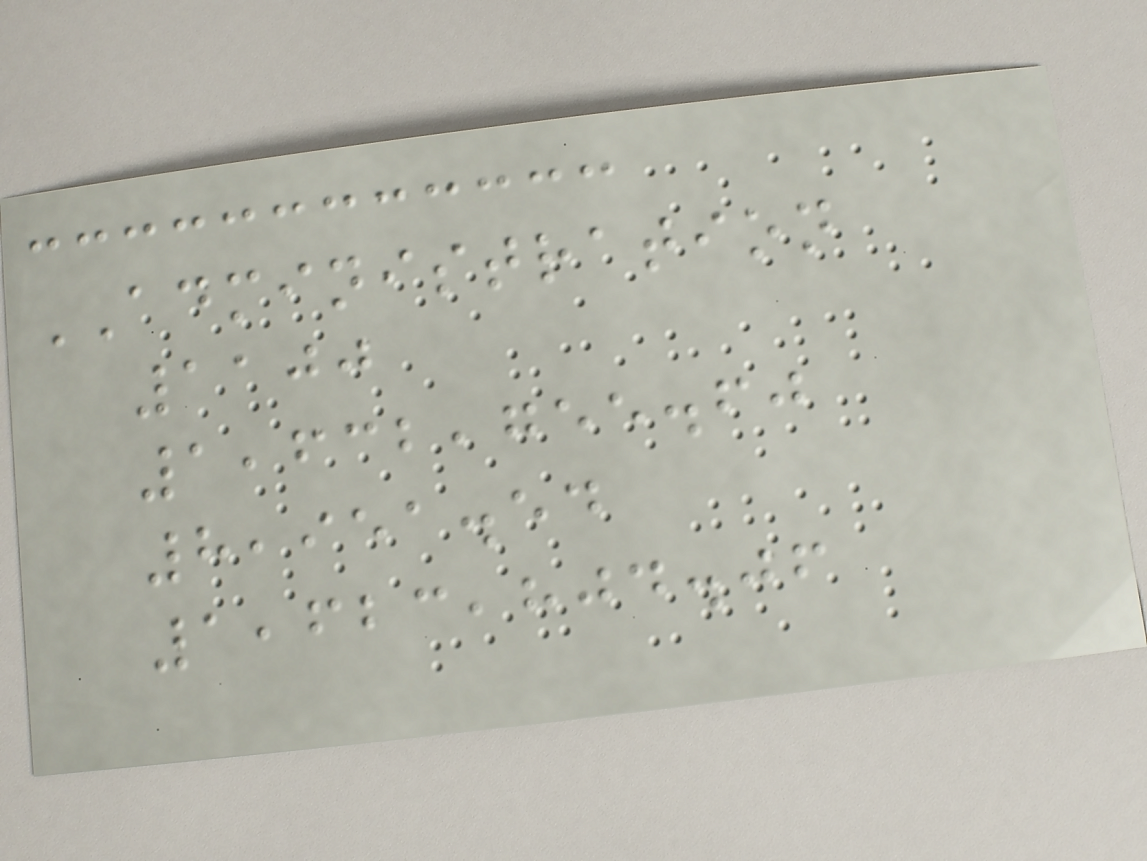ADMINISTRATION
1100
1,632,755.60
8,951.54
1,623,804.06
